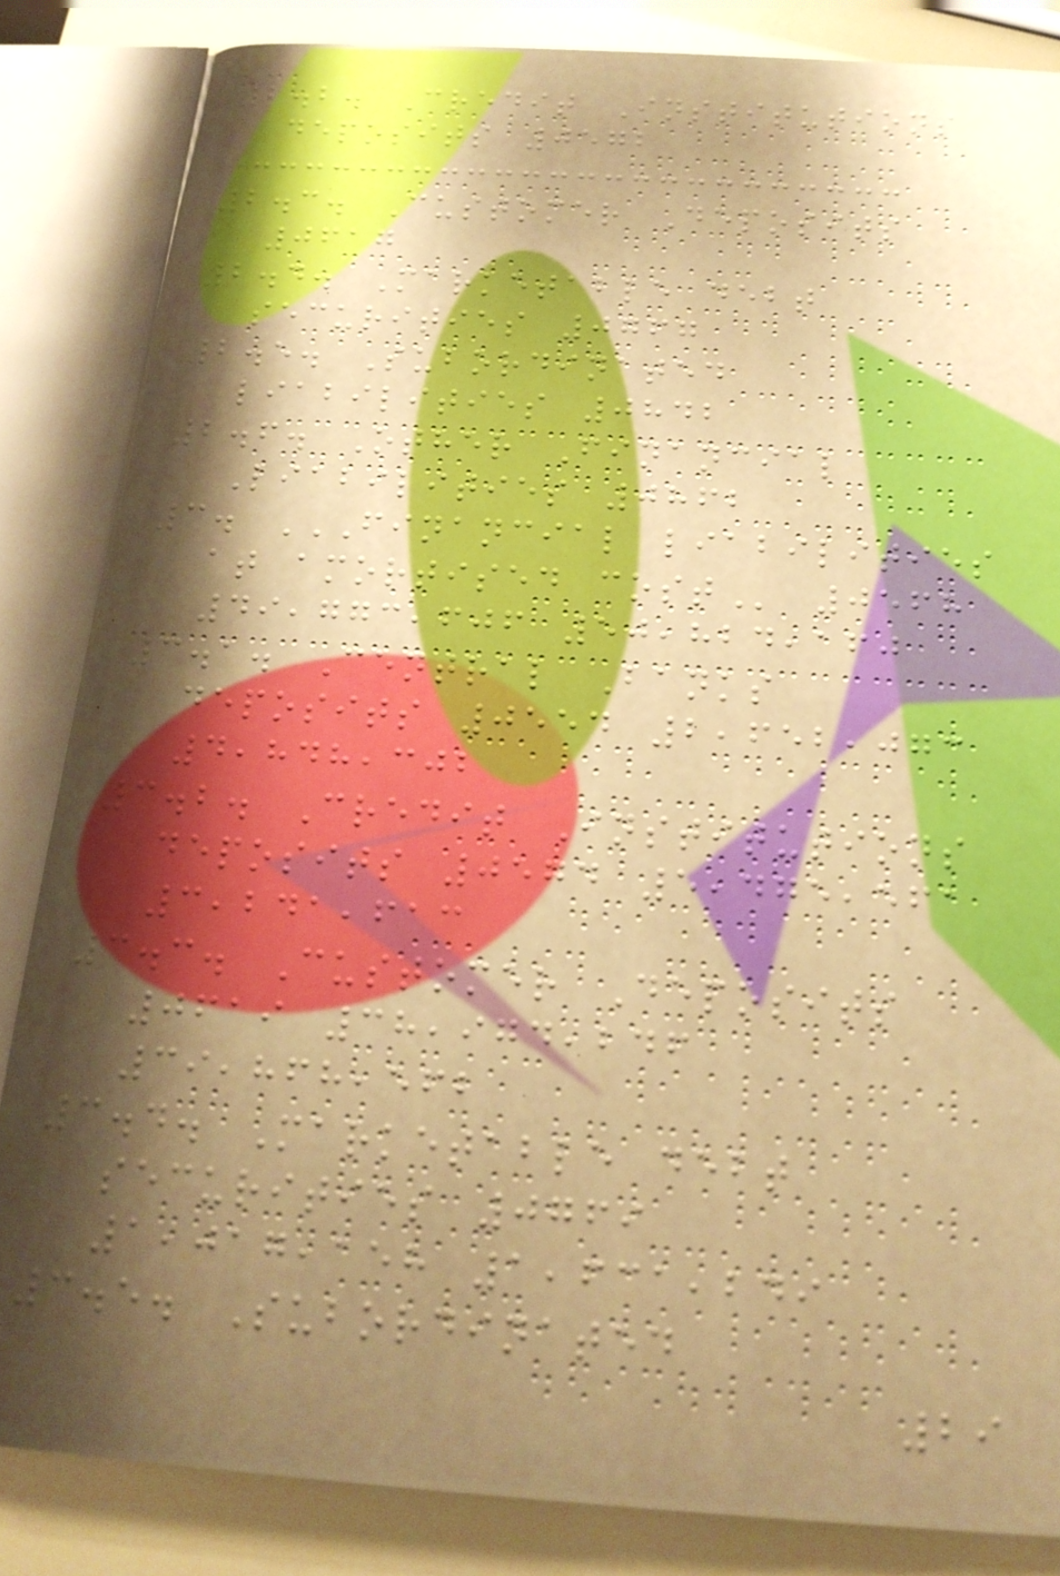2.2. Credit Institutions
deposits 0572
2.3. Customer Deposits
0617
2.4. Marketable debt
securities 0767
2.5. Subordinated
liabilities 0842
2.6. Other Financial
Liabilities 0862
3. FINANCIAL LIABILITIES
AT AMORTISED COST 0568
49,773,606 50,824,160
3.1. Central Banks
deposits 0554 2,652,073
4,848,302
3.2. Credit Institutions
deposits 0574 5,475,561
3,241,613
3.3. Customer Deposits
0619 38,974,246
39,868,562
3.4. Marketable debt
securities 0769
1,017,158 1,631,249
3.5. Subordinated
29
